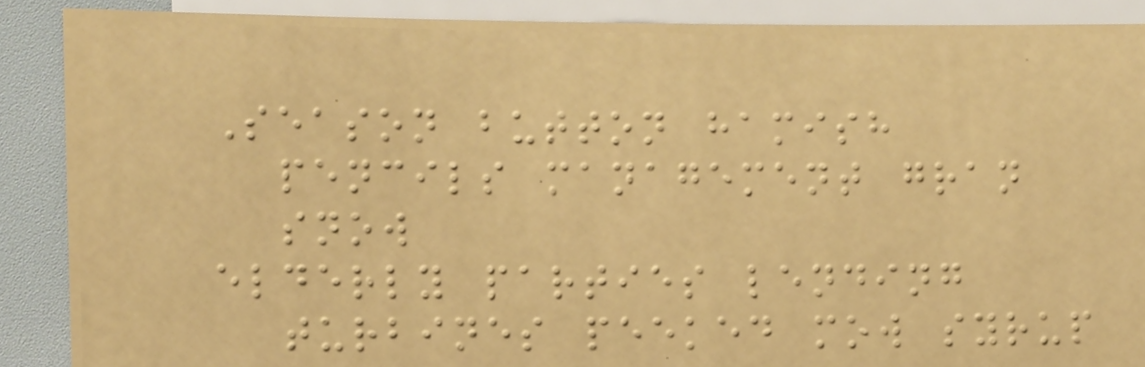Season button hamish
pencils management gran
snow
elderly parties lending
turbines peeked mow syrup
